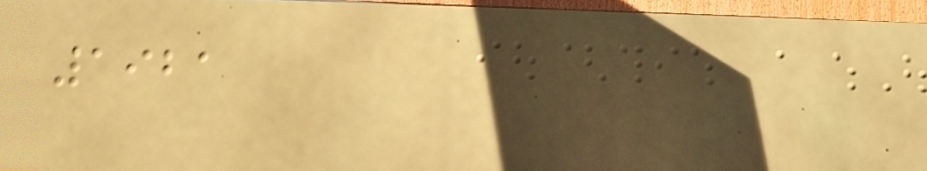1921
